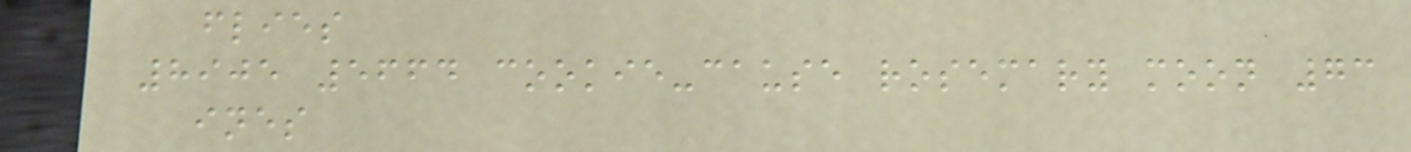flies
8905 5664 cookie-cause rosemary moon 73
ines
